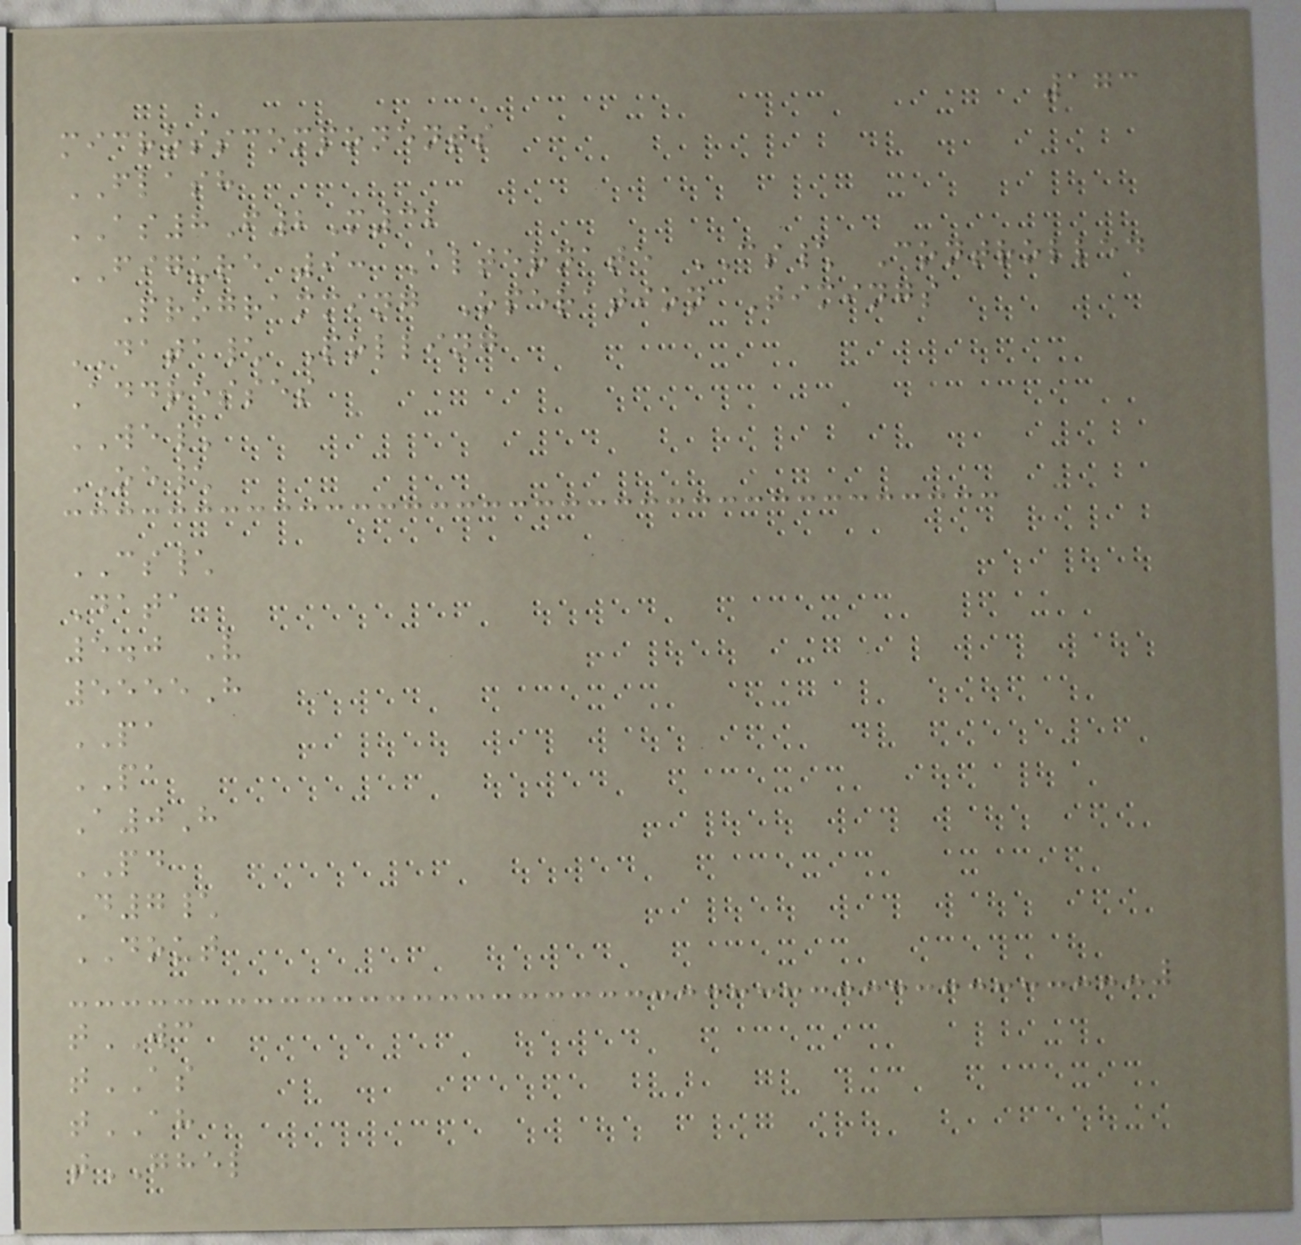173
microsscomponents
FLASH
AS8F2M32
FIGURE 9: Alternate CS\ Controlled
Programming Operation Timings
DATA\ Polling
Addresses
WE\
OE\
CS\
Data
5.0 V
5555H
PA
PA
A0H
PD
D7\
DOUT
tWC
tAS
tAH
tGHEL
